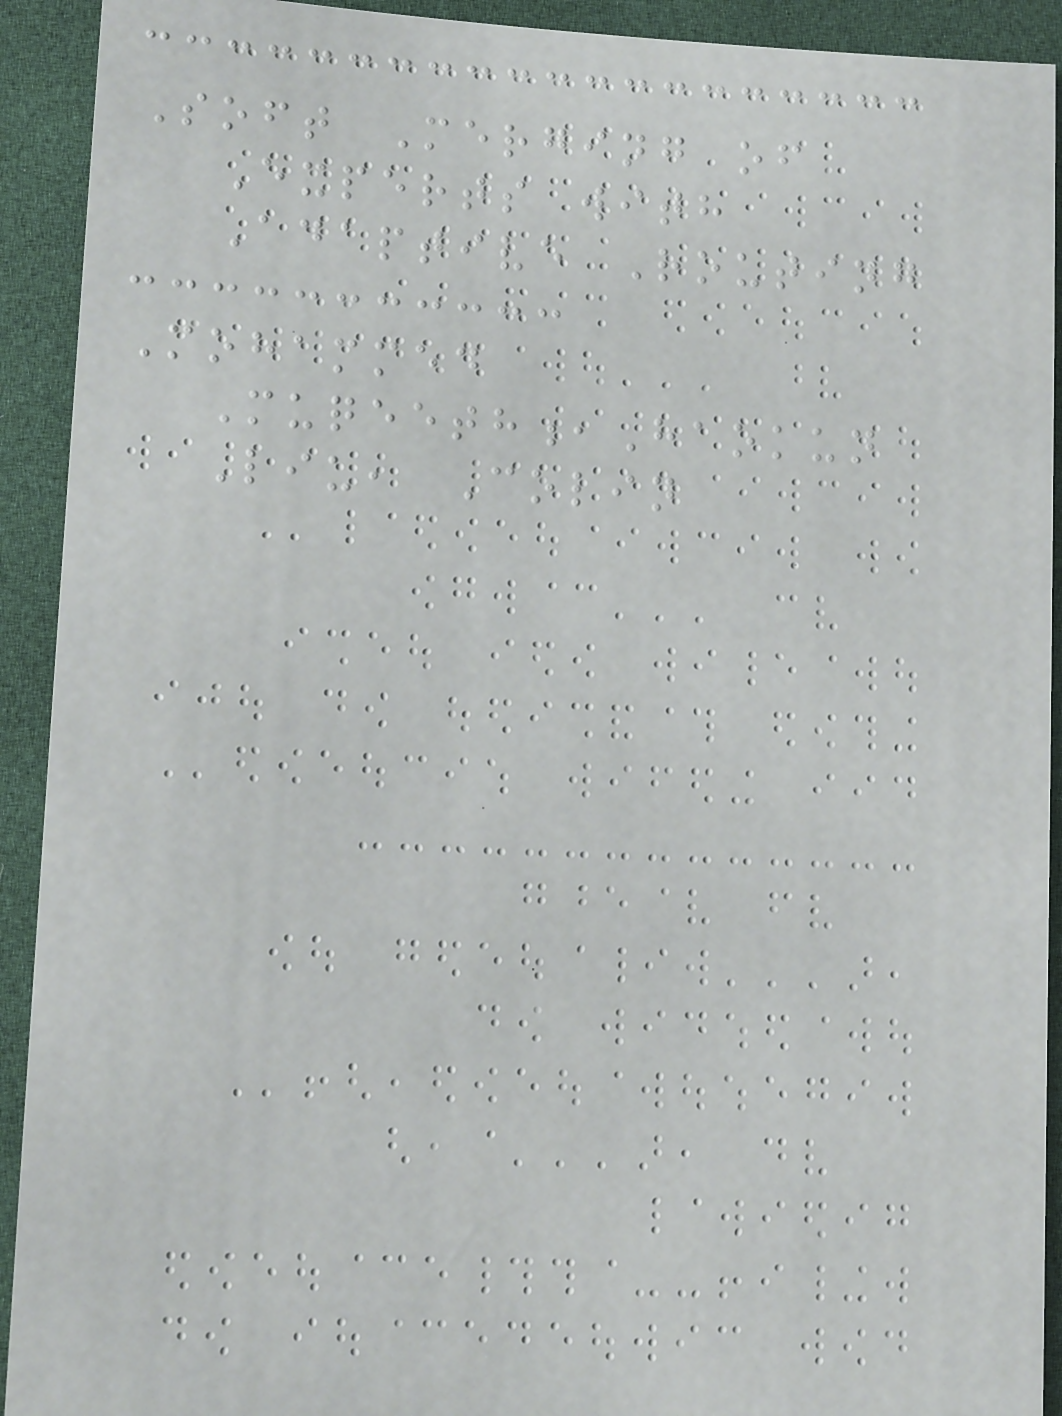Soft Merging of
Experts with
Adaptive Routing
Mohammed
Muqeeth,Haokun
Liu, Colin
